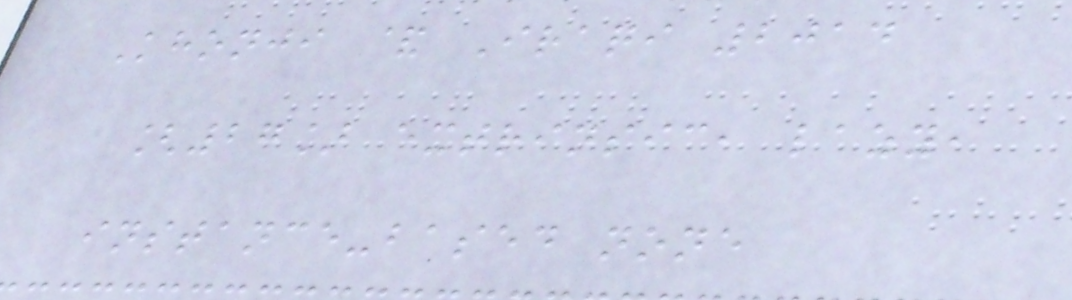Khonji & Iraqi 2014
[27] extrinsic, lazy,
instance-based none
